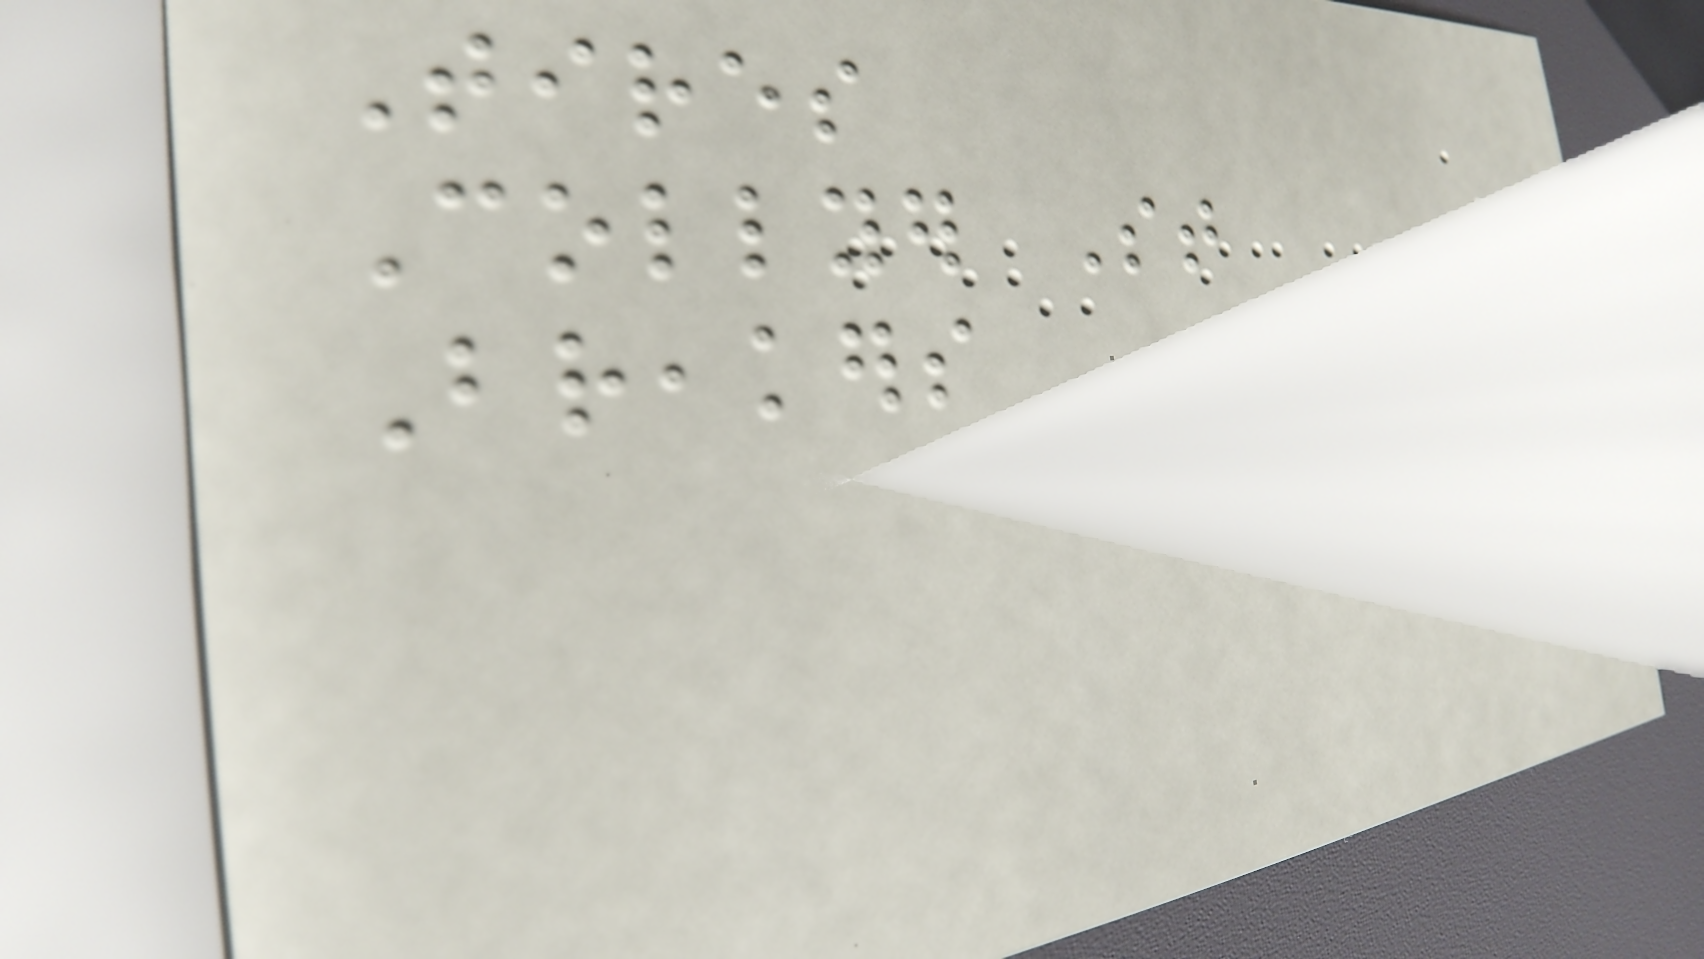Tires
Collyer St
Breakers
